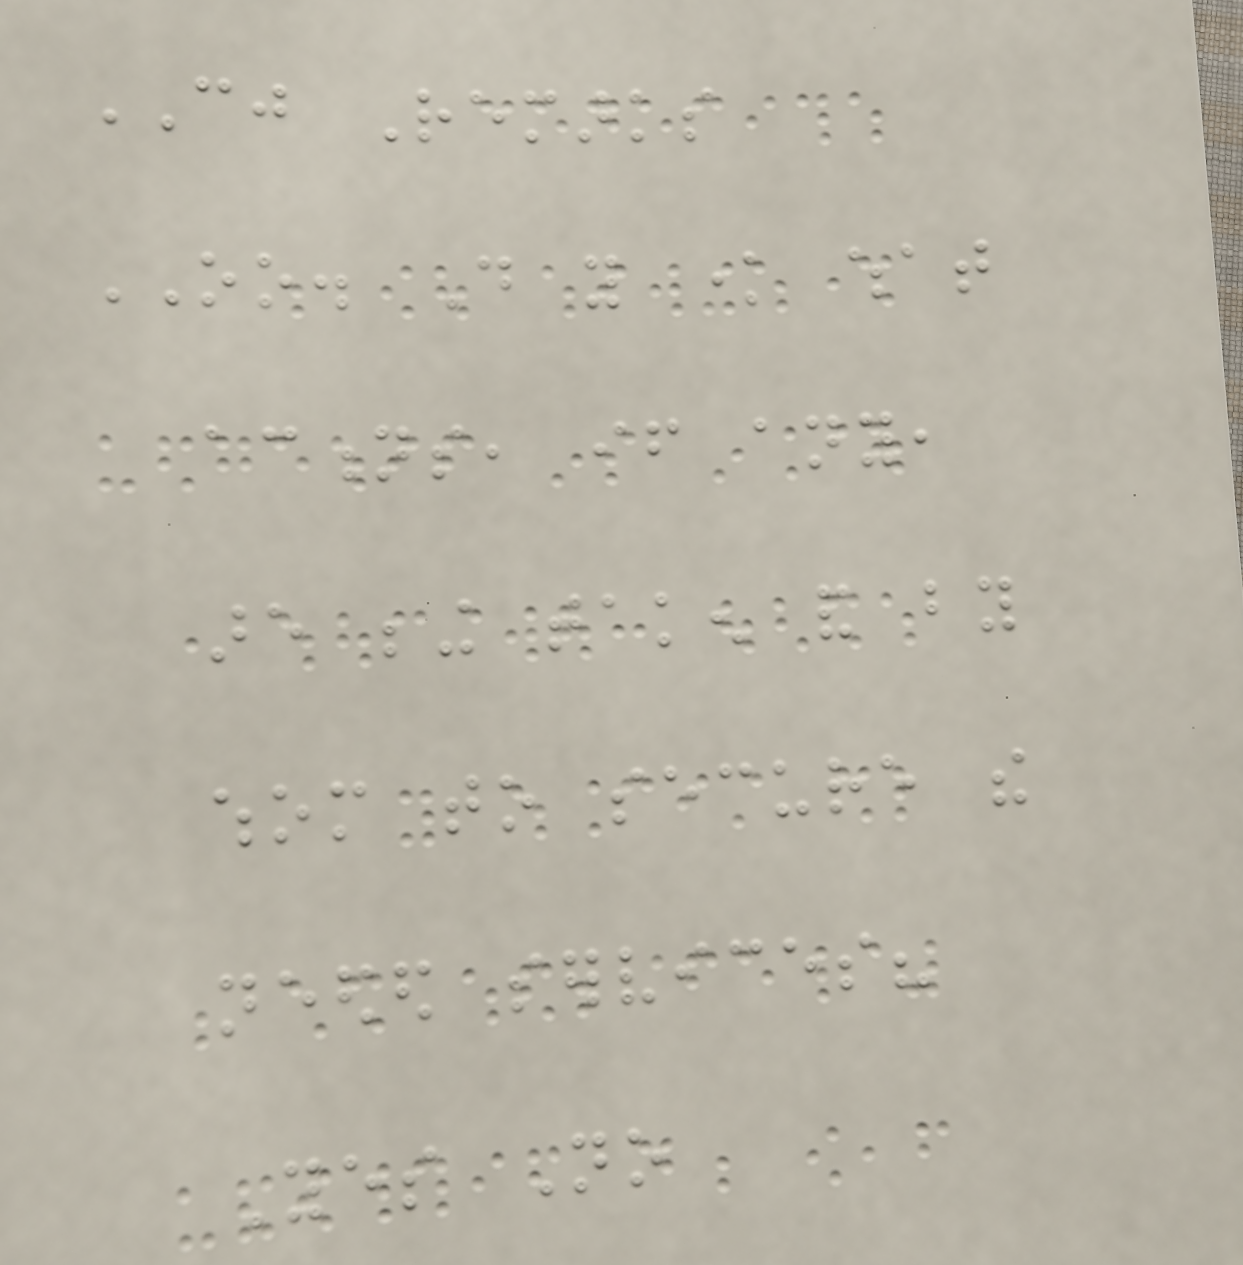CJ Remarks
OO. Do you know what
actions, if any,
are being taken and by
whom to secure the
needed services?
Yes No
